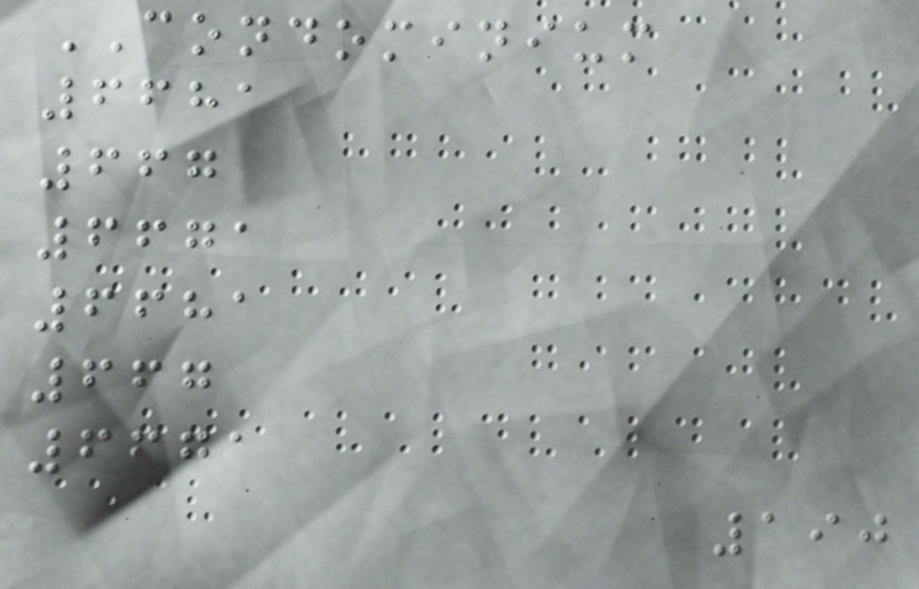CONDOMINIUM
6681
667
6671
6681
667
6671
190
